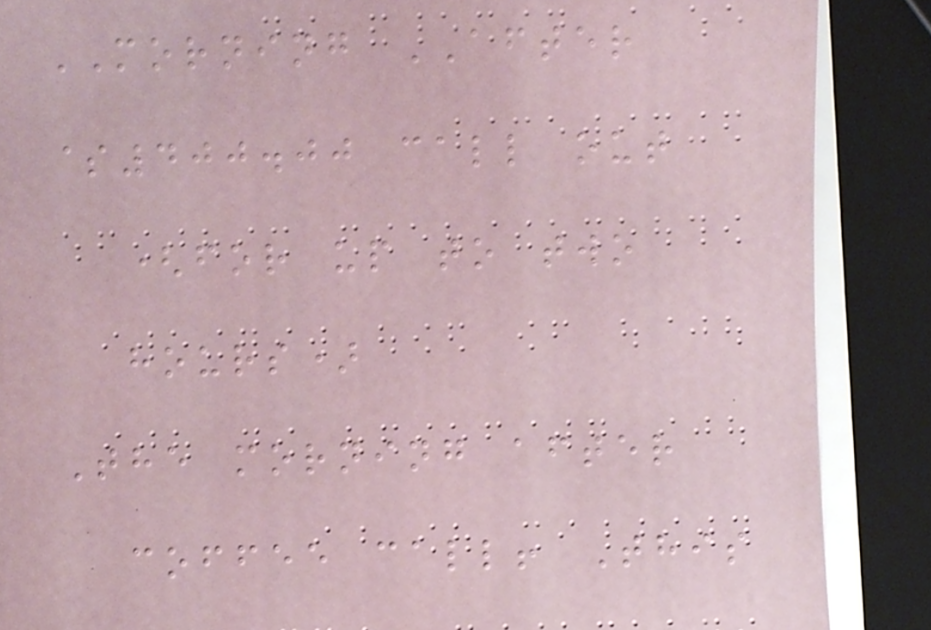MORNING AFTER
$400.00 call out
(for up to two
hours)
The morning after
coffee call! This
